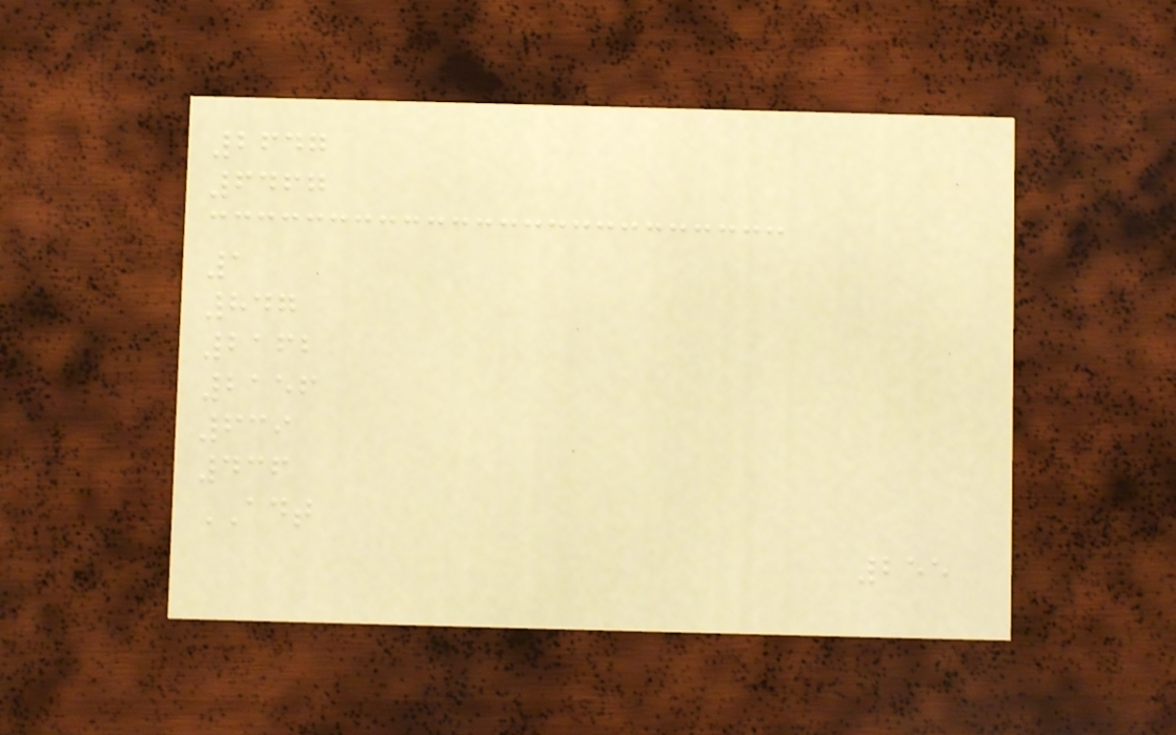2647
6467
1
847
2162
2156
639
436
ADT
255
